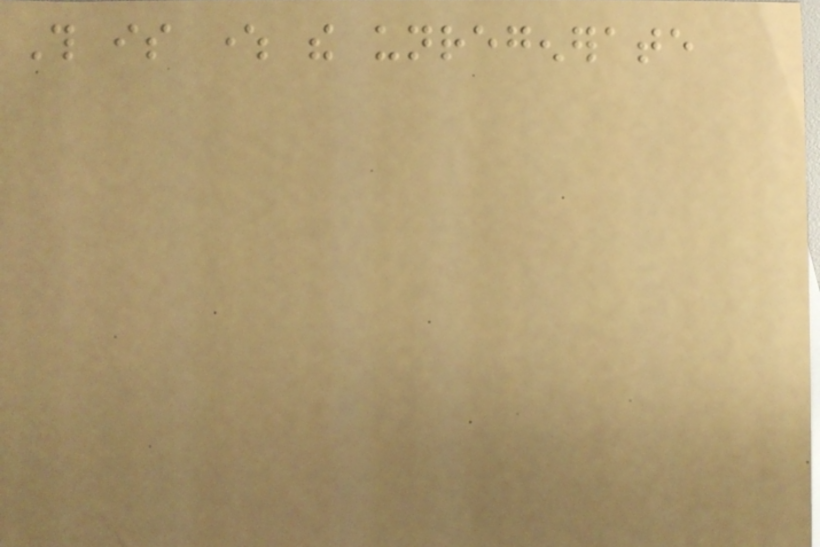This is where the unregenerate
